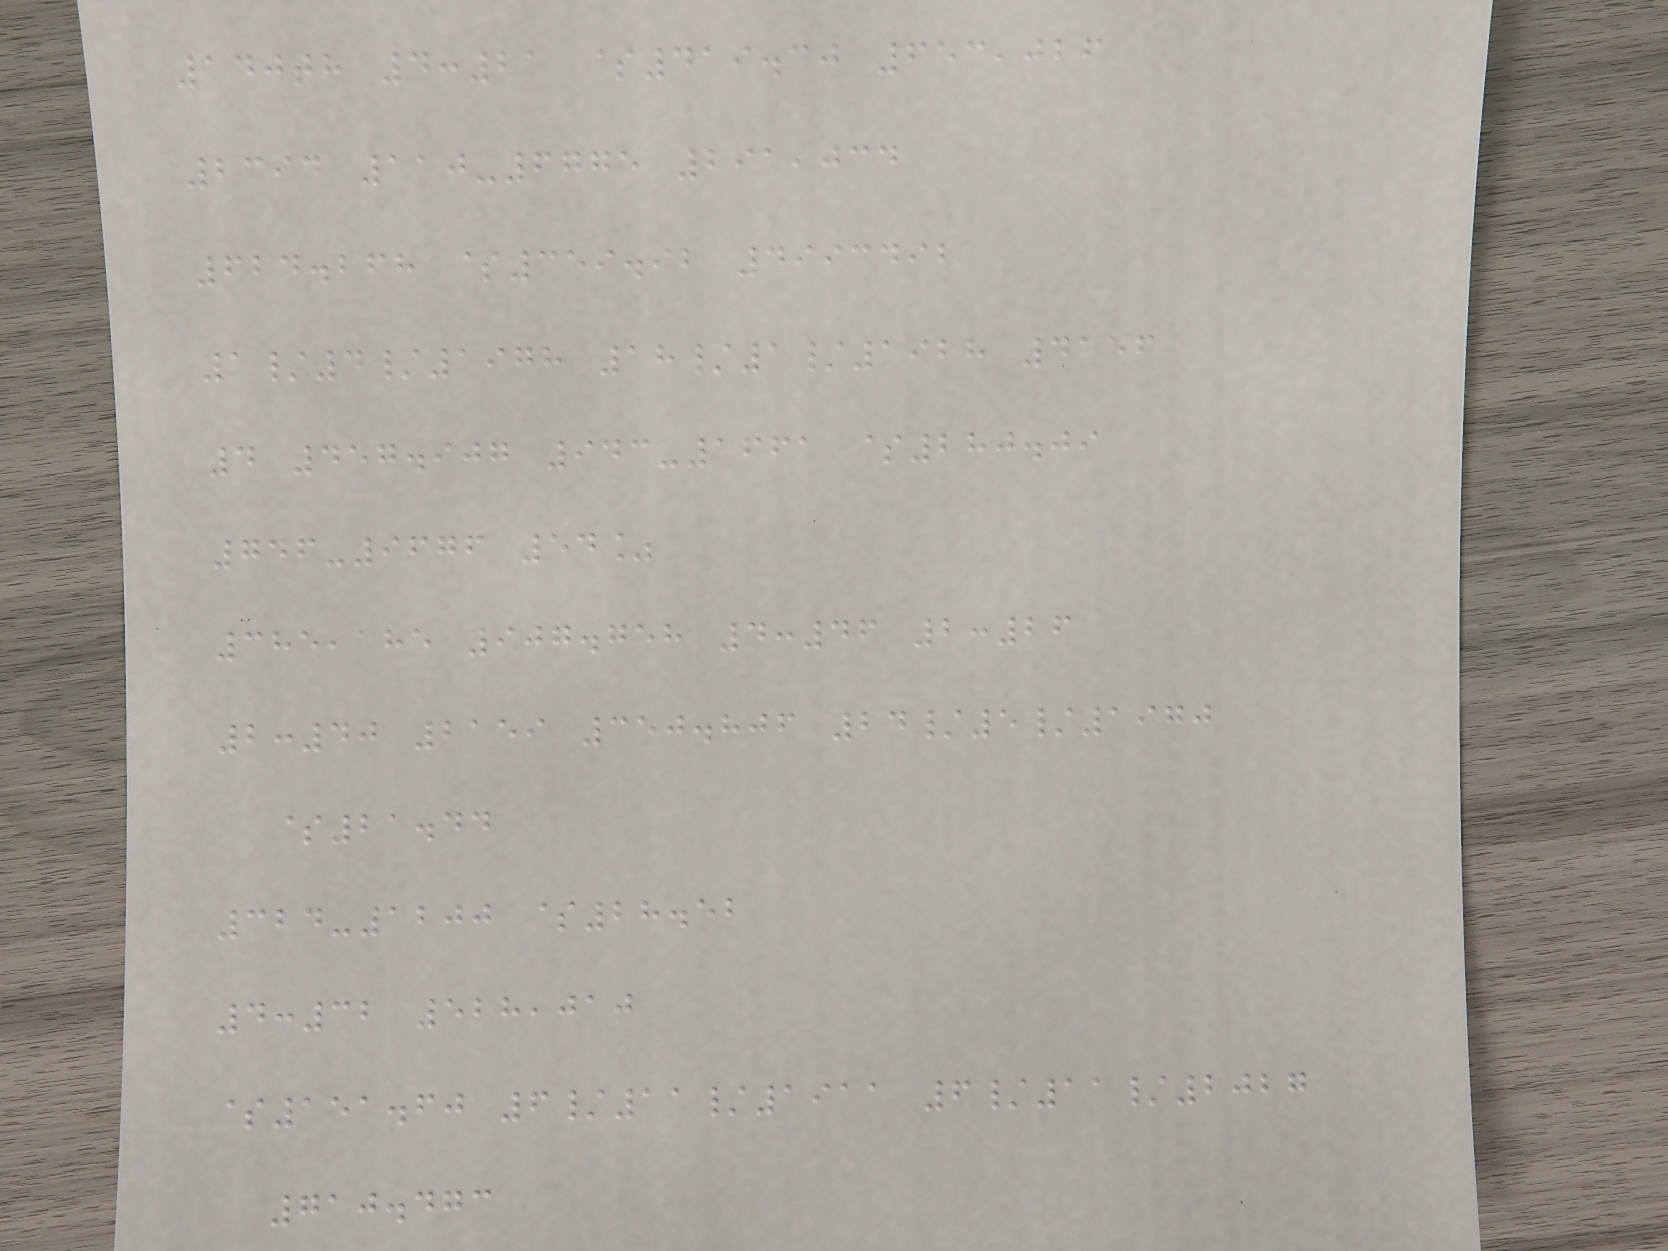140th 4:21 $419.30 653,026
2394 110-6775 291,034
624.268 $359.92 4993492
1/4/1978 18/1/1928 4156
4 457.907 943-1661 $280.09
746-9676 54%
385,185 907.758 4:46 2:26
2:40 2159 350.806 24/5/1970
$21.44
324-1200 $28.52
4:32 528,010
$151.60 6/11/1911 6/11/2027
710.473
